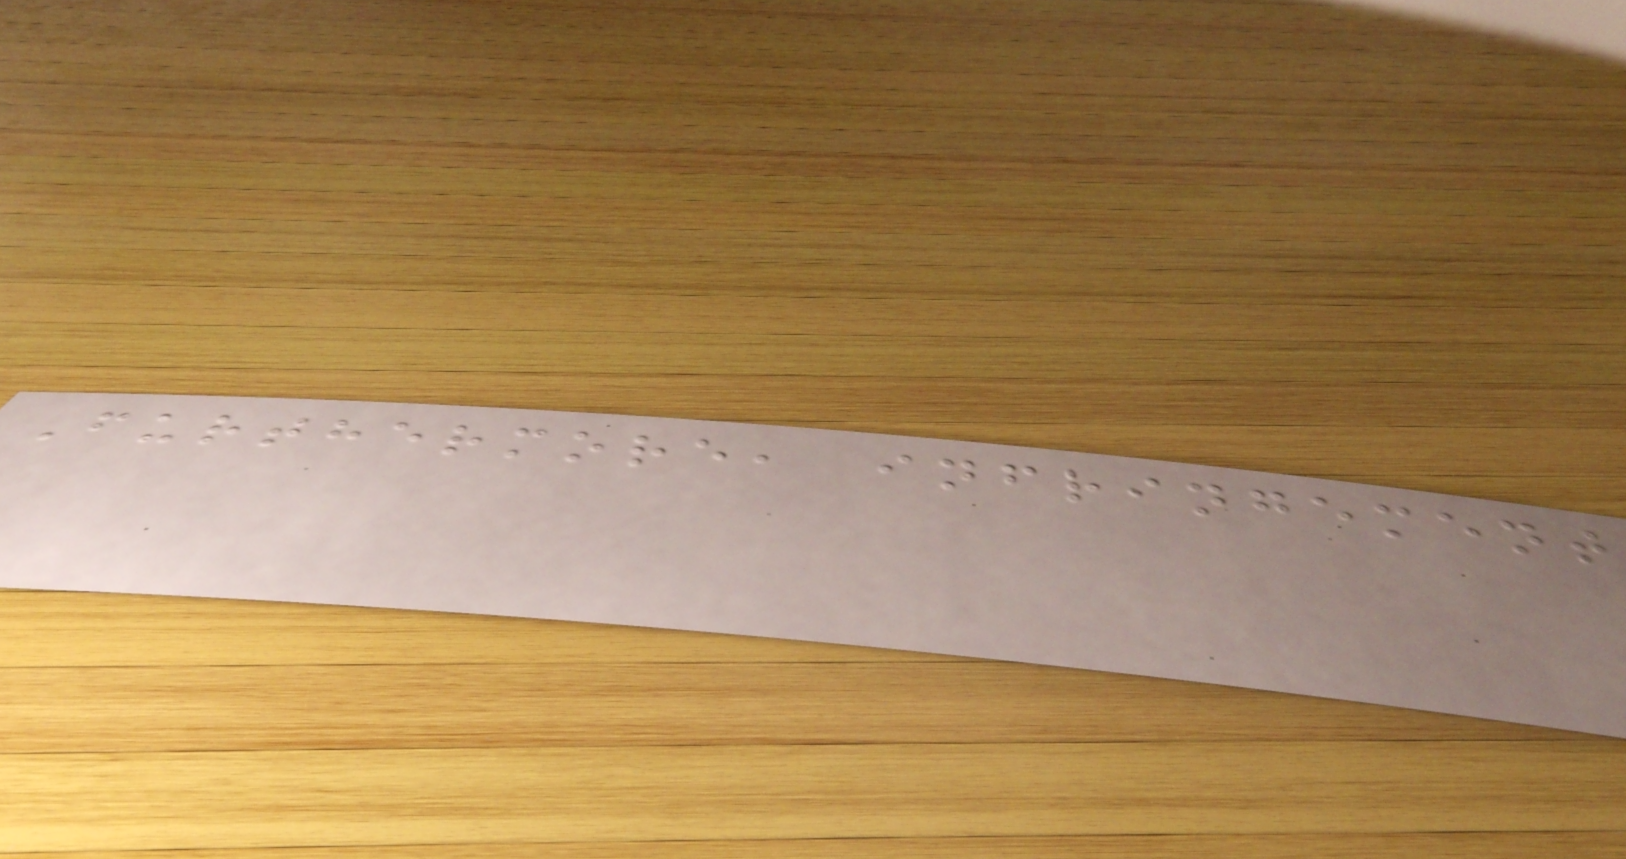Furthermore, infringement
